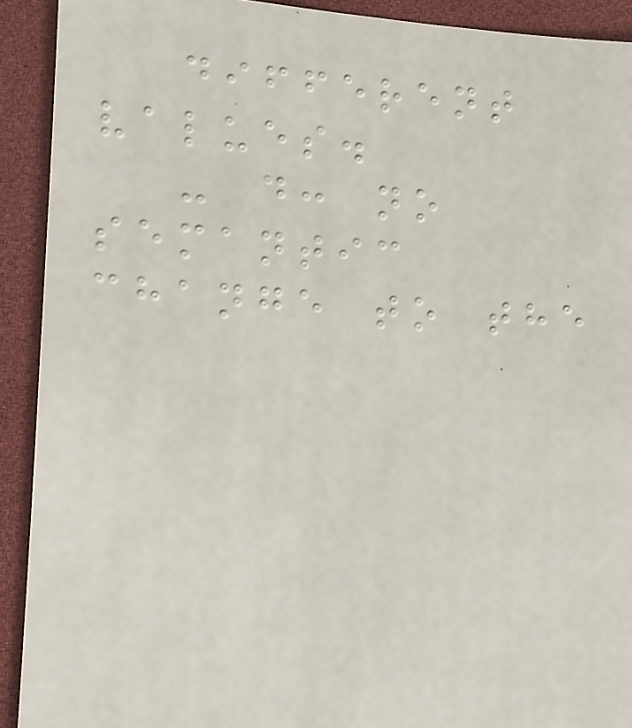different
values.
- d: no
semantic
change to the
